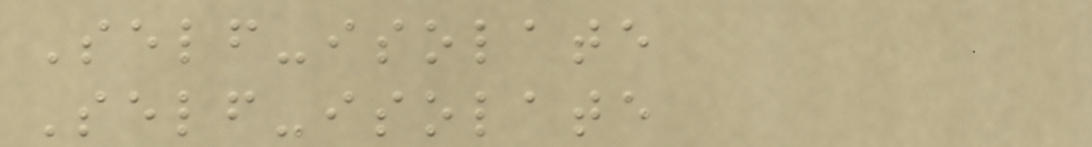Self-isolate
Self-isolate
